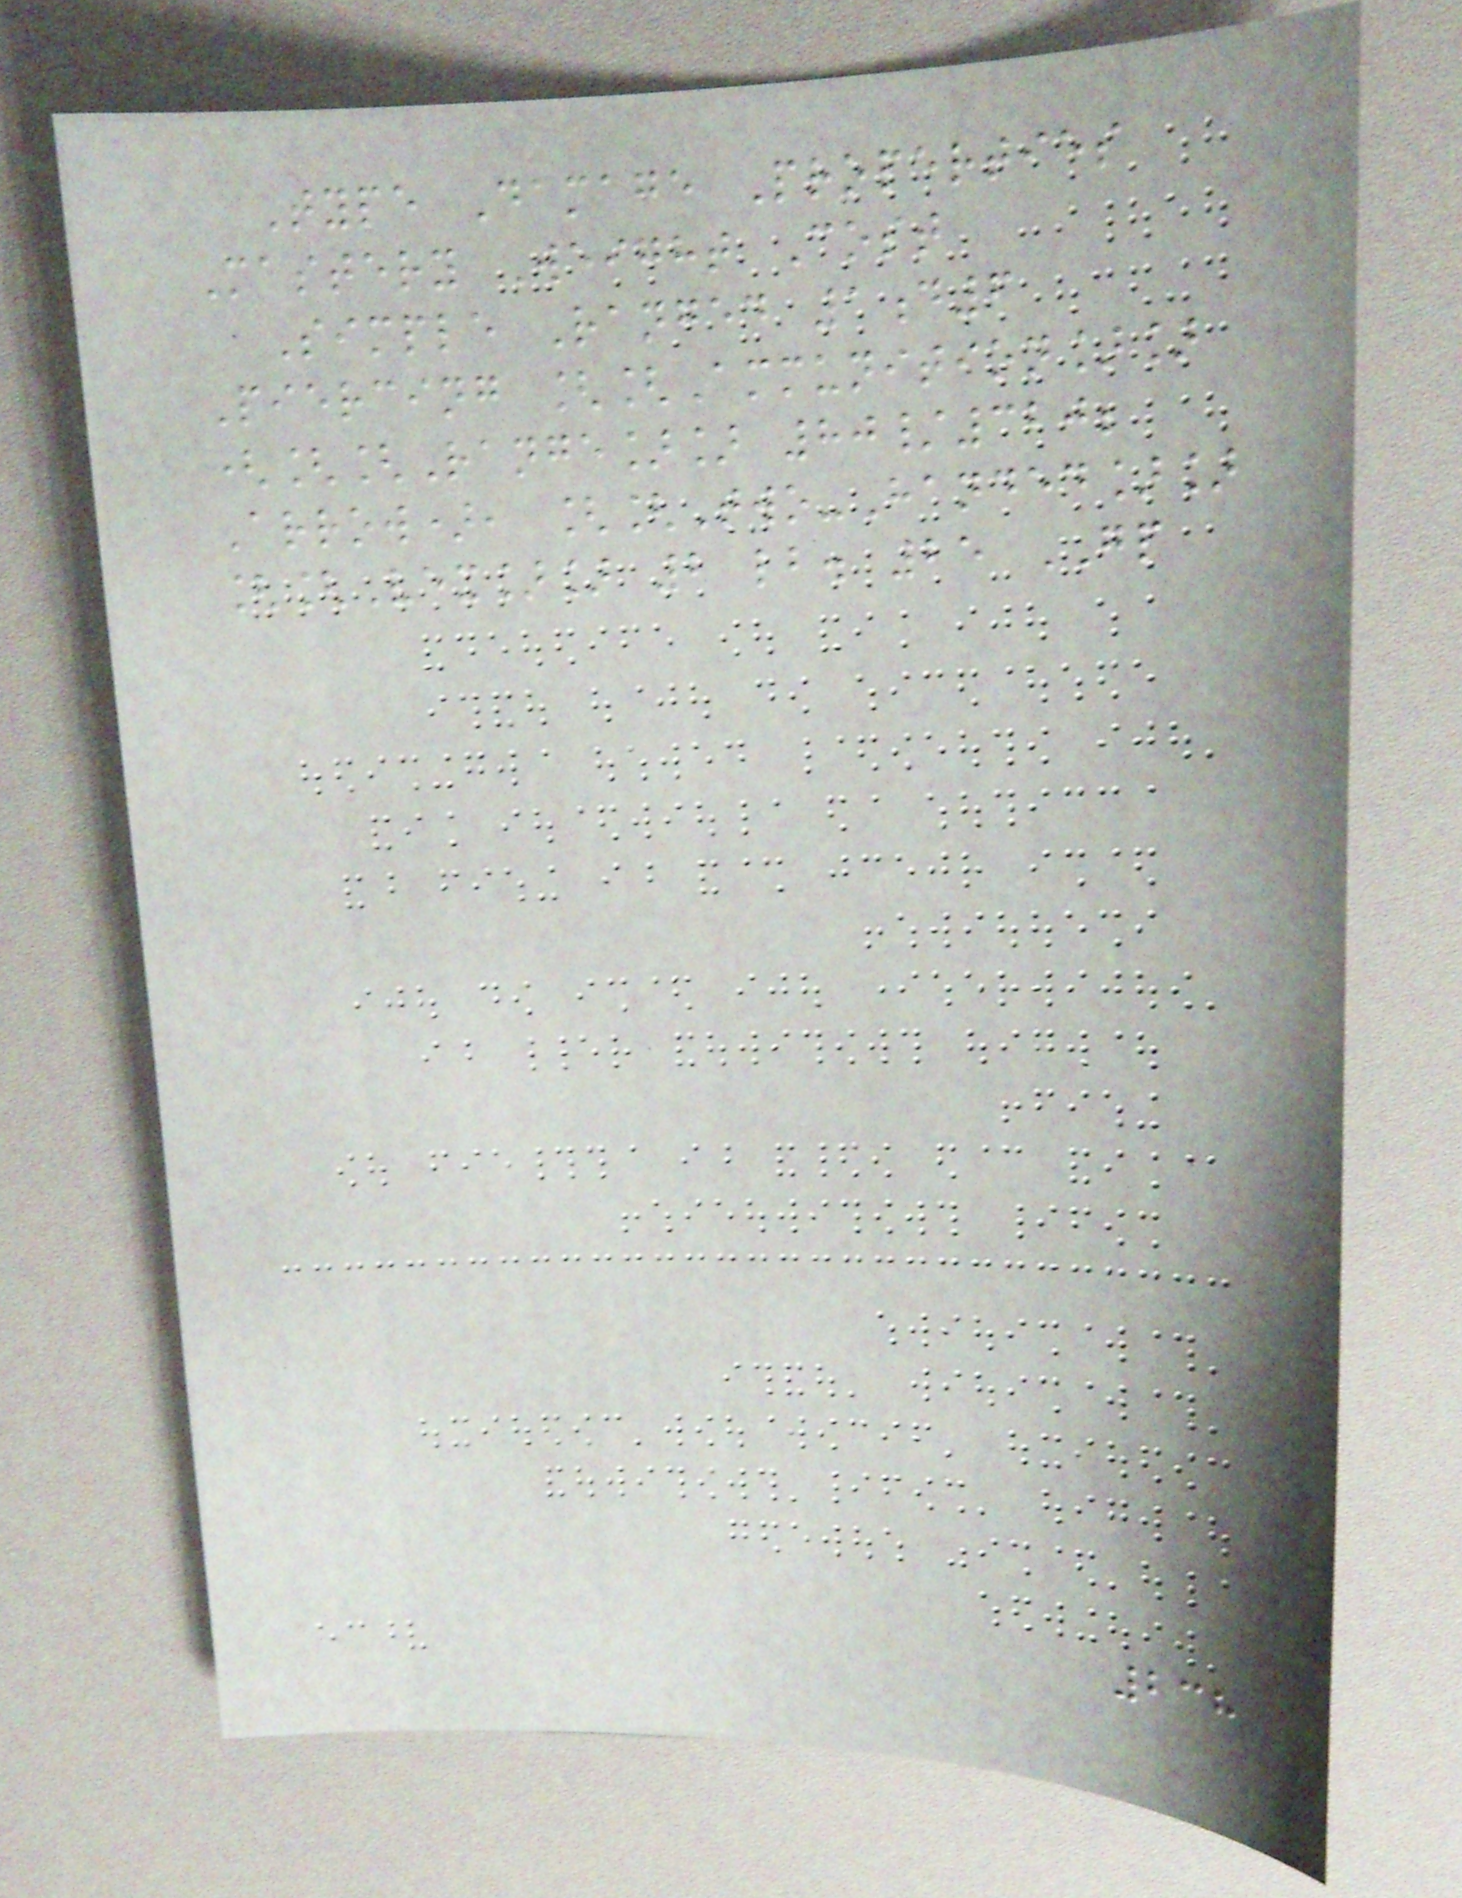Type Damage Properties
Mastery Weight Cost
Simple Ranged 1d6
Piercing [[Ammunition]]
([[Range]] 80/320;
Arrow), [[Two-Handed]]
[[Vex]] 2 lb. 25 GP
238
